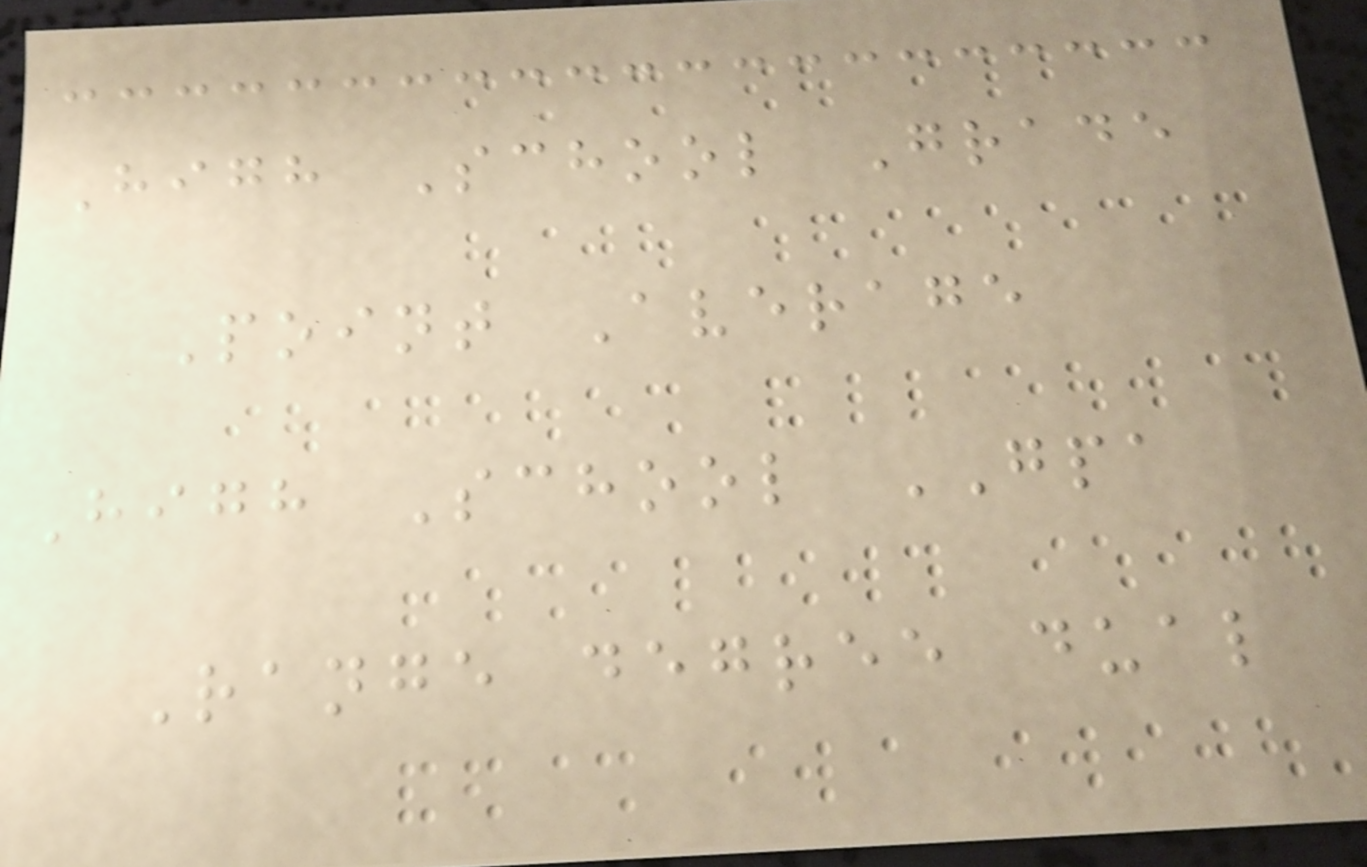High School Grade
Point Average
High School GPA
Range degree dual
